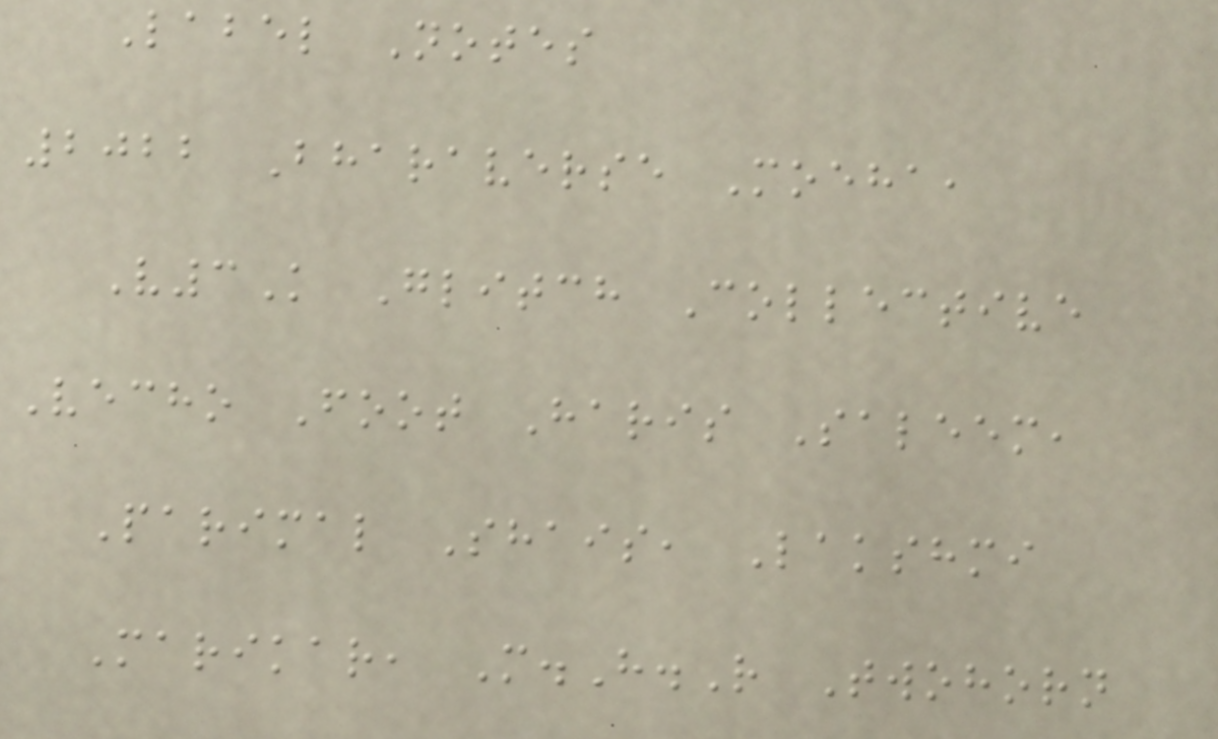Label Notes
2022 Bharaverse Moeha,
V3K Glitch Collective
Vecho Foot Haris Saleem,
Parimal Shais, Lakshmi
Marikar, M.H.R Twohorn
